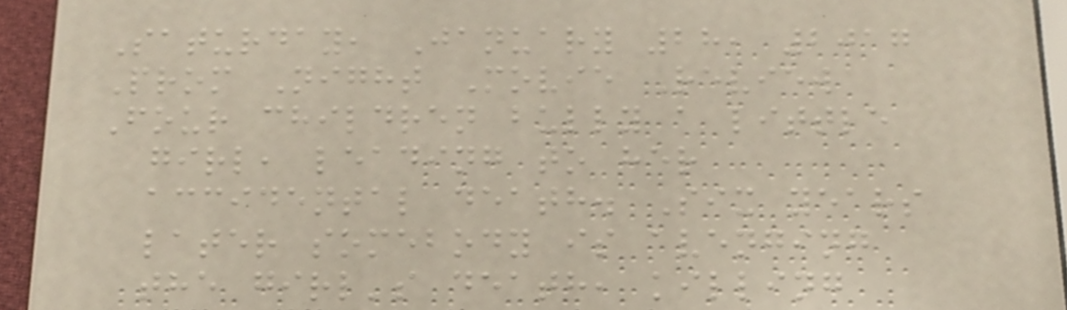Saturday, January 28, 2017
Prom Night Movie Review
Four children bully a little
girl, leading to her
accidental death. Six years
later somebody is avenging
the girl's death, killing
